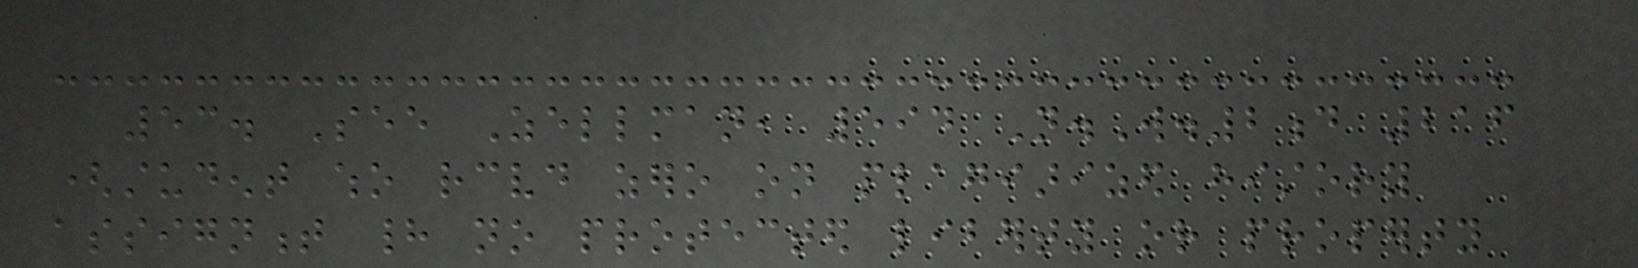53. See Zellman, 594 N.W.2d 216
(student who received zero on plagiarized history
assignment had no protected liberty or property
